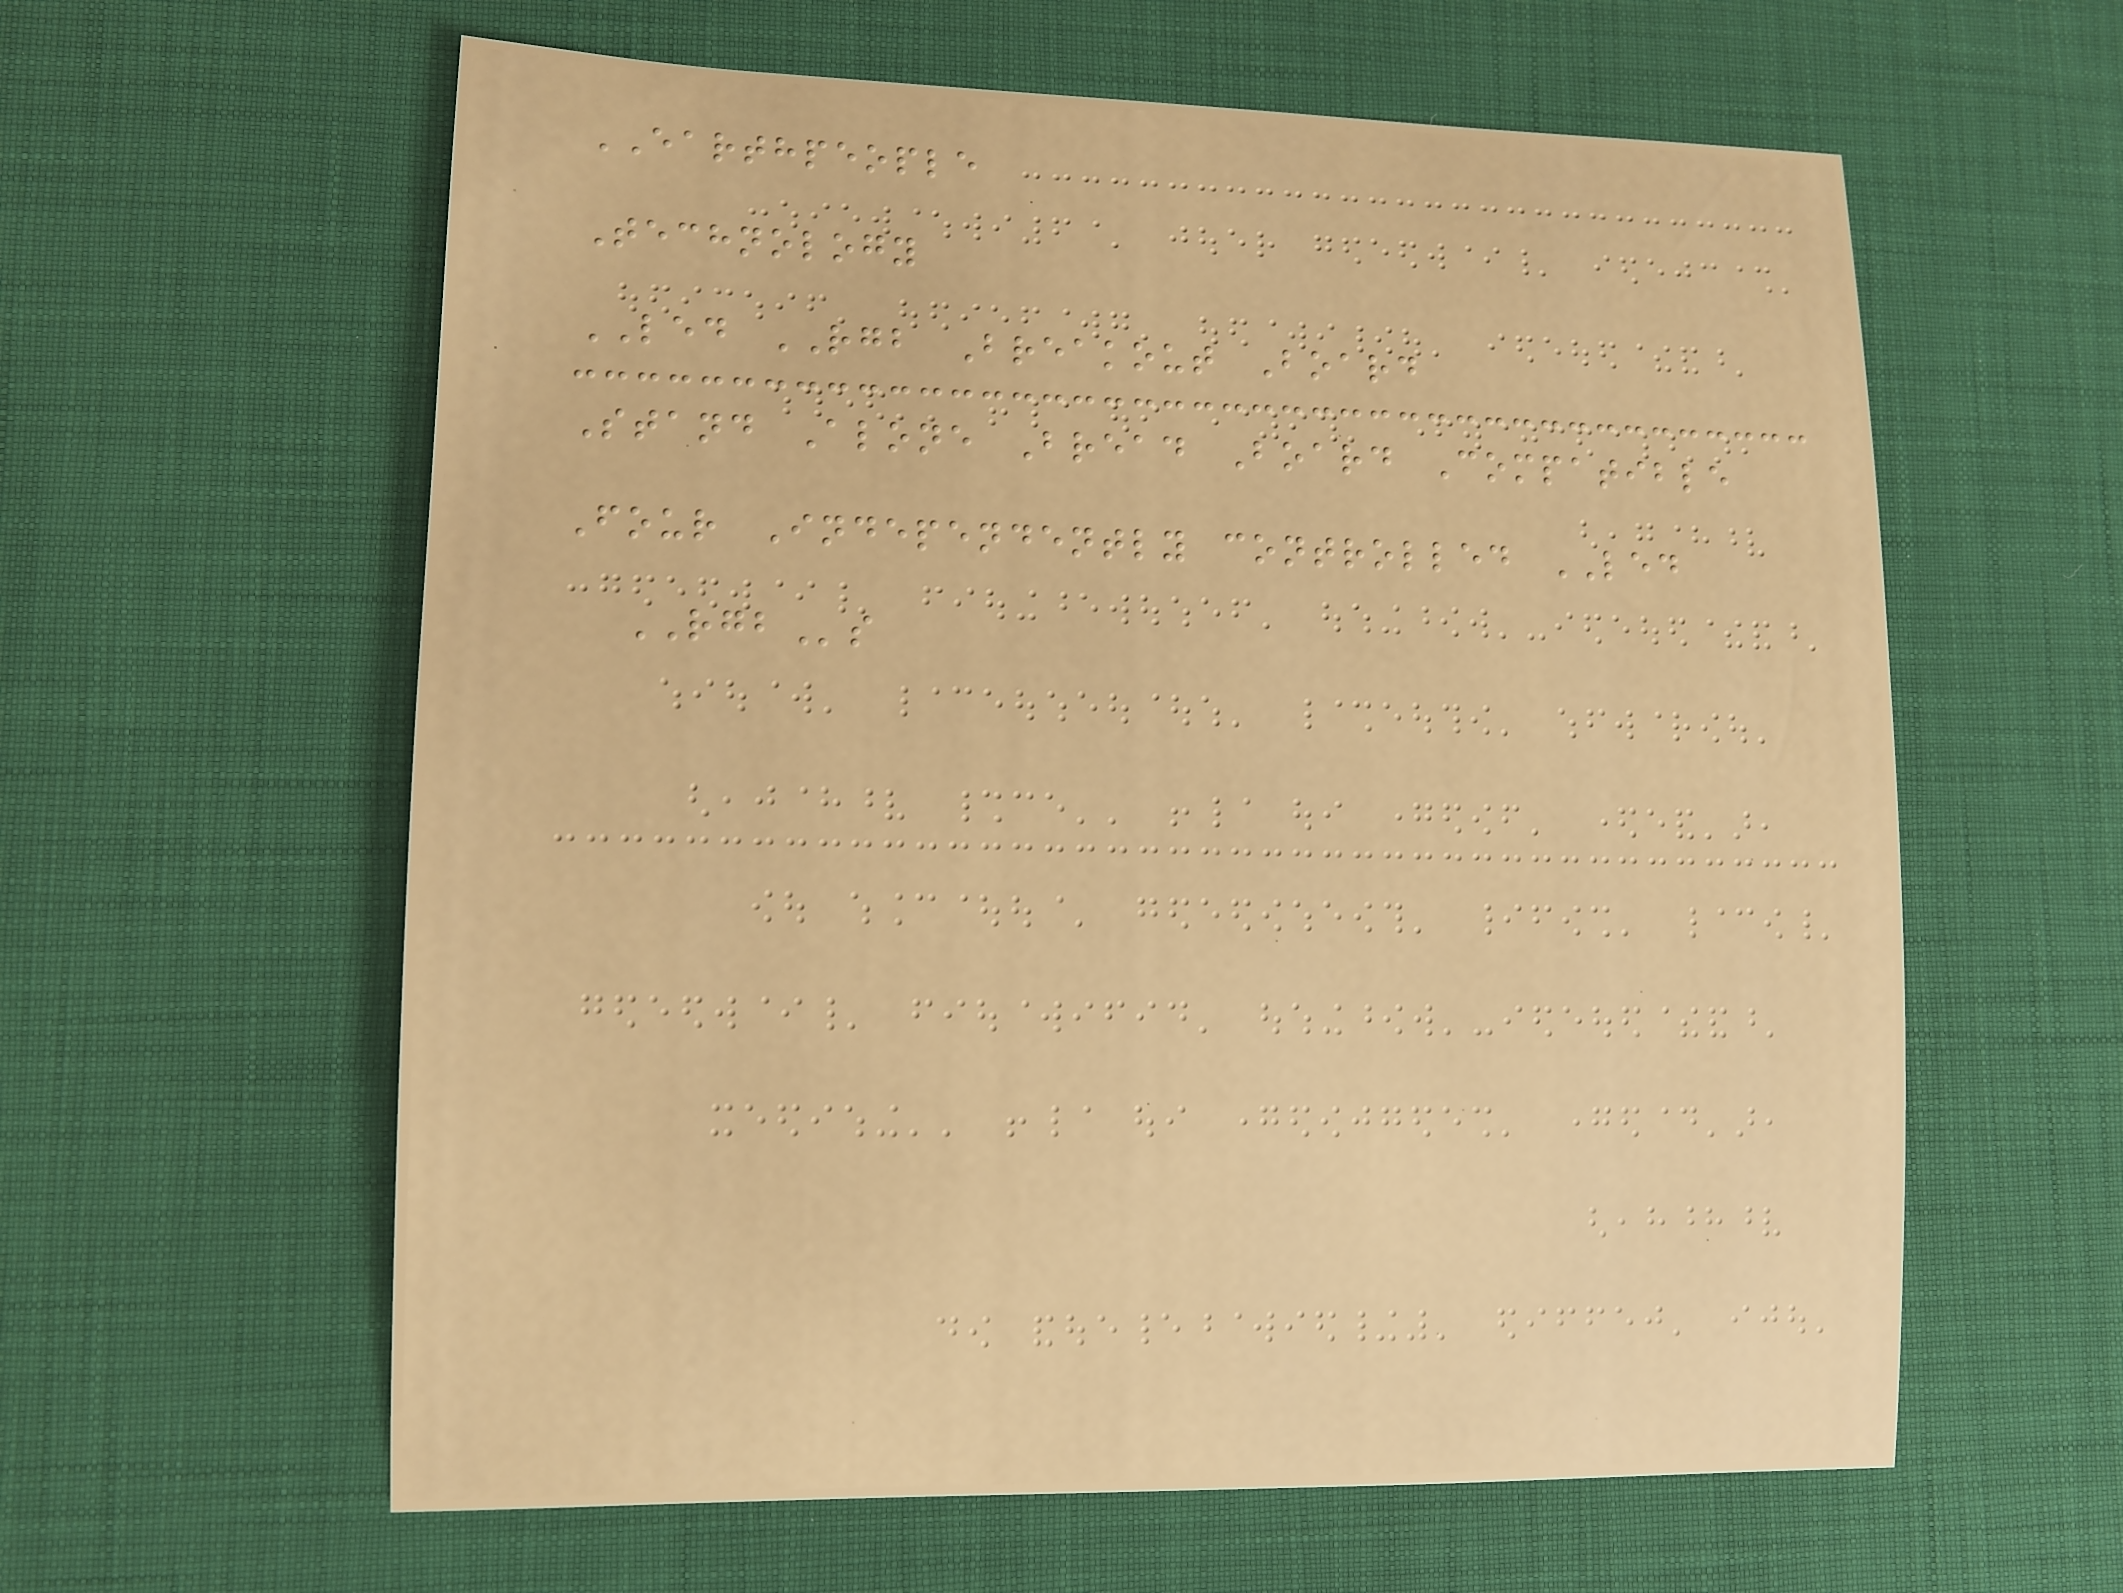EARTHPEOPLE
Technology
LED RGB Breakout Board
Stand Alone Bread Board Compatible
Four Independently controlled LED
RGBs
